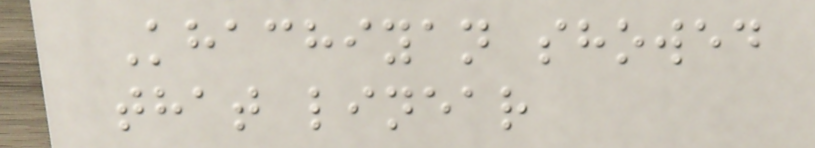Khachiyan showed
that linear
